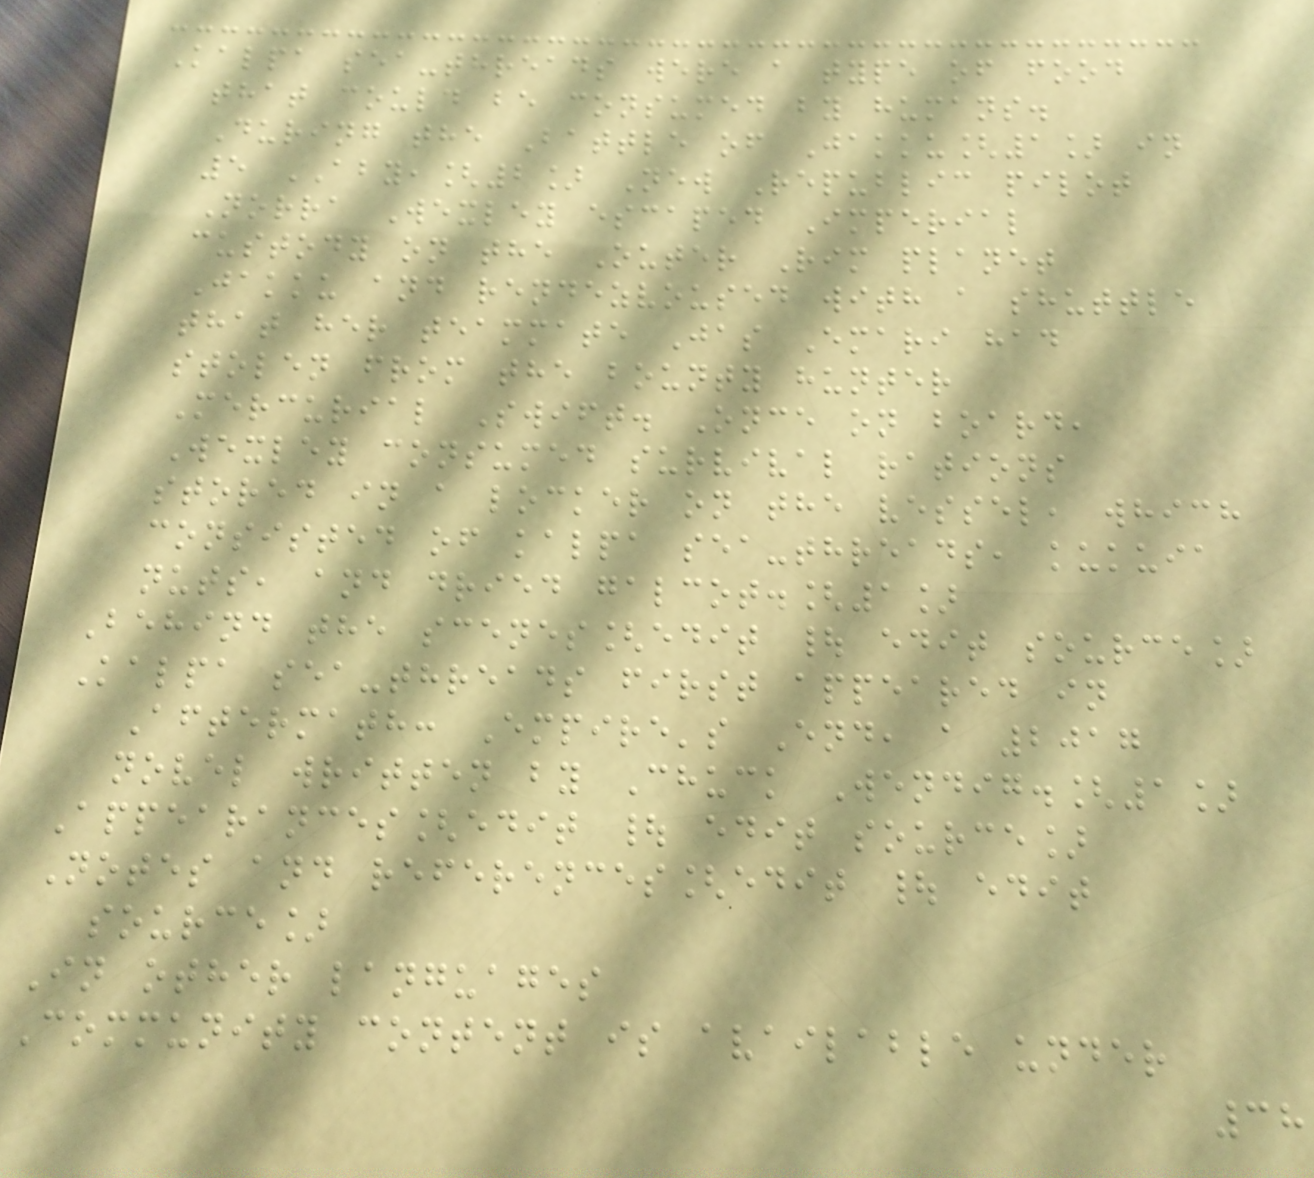Kalpa sea-threads were a type of food
that could be consumed by humans.
During the Battle of Jakku[1] in
5 ABY,[2] New Republic pilot
Norra Wexley escaped Imperial
custody on the Outer Rim planet
Jakku and rendezvoused with a shuttle
that her teammate Jas Emari had
stolen from the bounty hunter
Mercurial Swift. Once on board,
Wexley consumed survival rations
stored in a locker on the vessel, which
consisted of kalpa sea-threads, kukuia
nuts, and dried galcot.[1]
Behind the scenes[edit | edit source]
Kalpa sea-threads first appeared in
Aftermath: Empire's End, a 2017
novel written by Chuck Wendig.[1]
Appearances[edit | edit source]
Notes and references[edit | edit
source]
In other languages
Community content is available under
38
